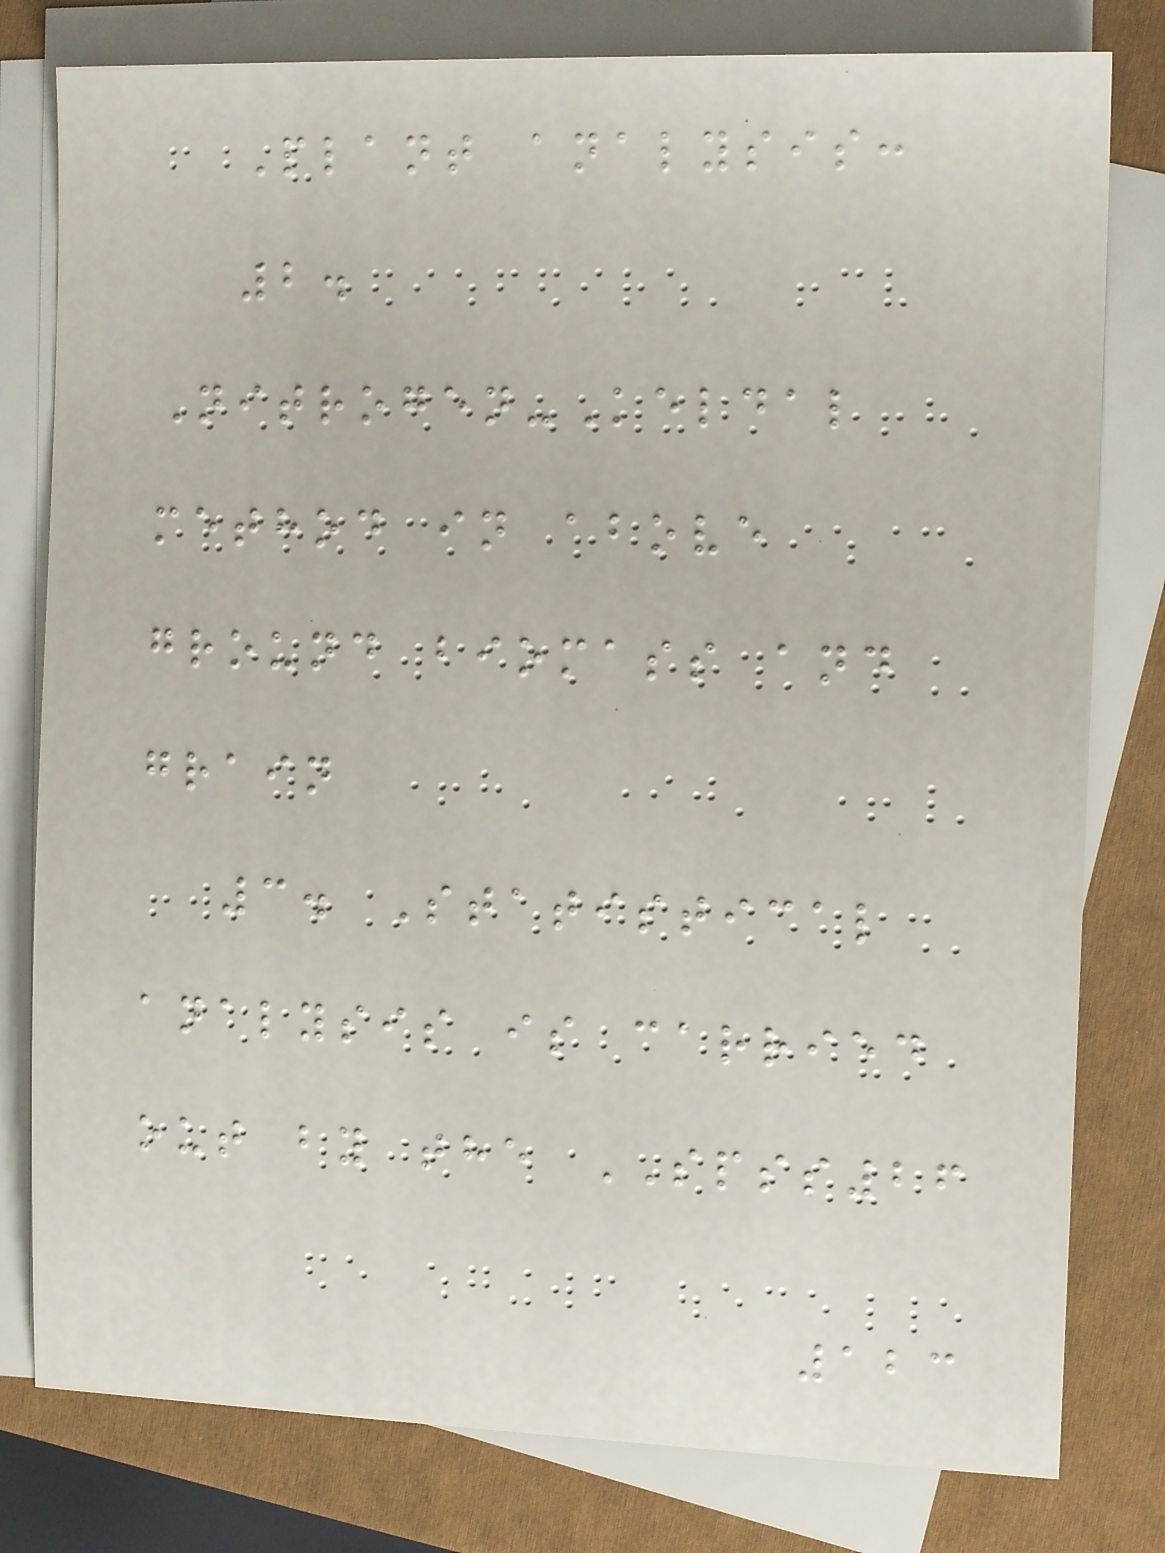Plant analysis:
2.
Nitrogen-Keldal
method in above
ground biomass and
grain
3. Statistical
analysis is carried
out by the SPSS26
123
